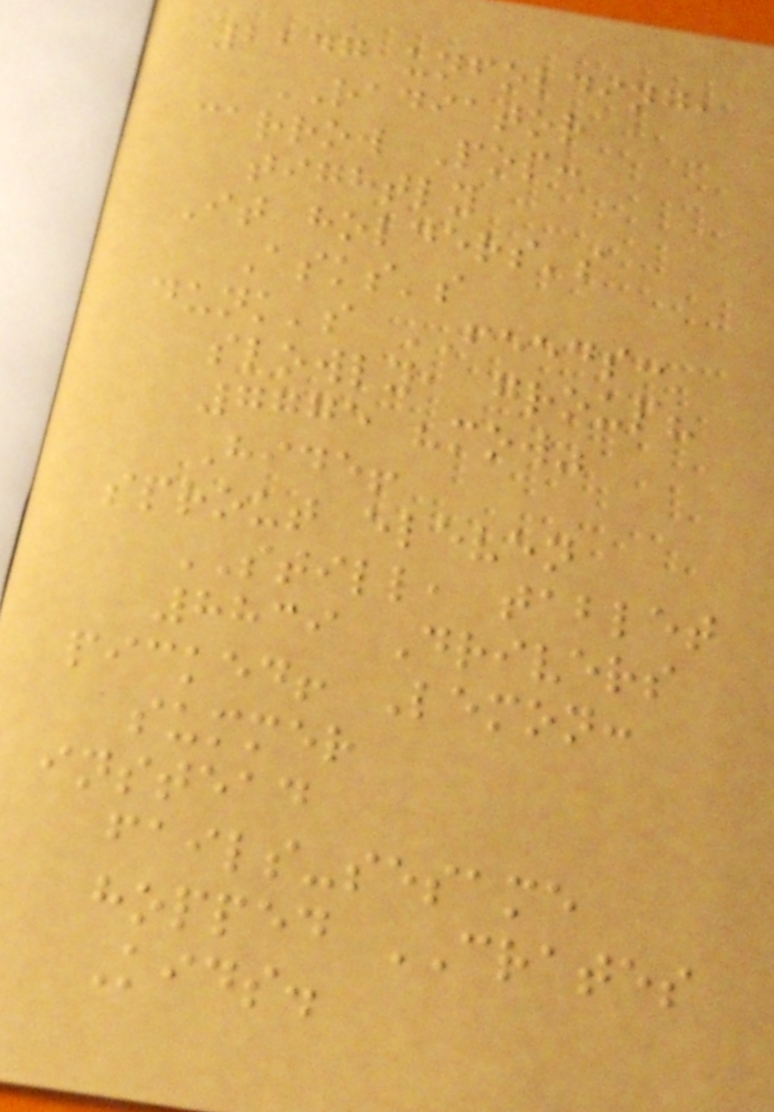2247 unfolding,
RADIATOR
carrow Pop:
tightly
It holders's
Asks's
dunk's FEEDS:
slowly, group?
7775 "mow"
Hide!
sprout eleven
STILL, tablet
8839 Drivers
picked! Lemon:
summer
instead
fails-sesame
hopped CRATES
Kids.
